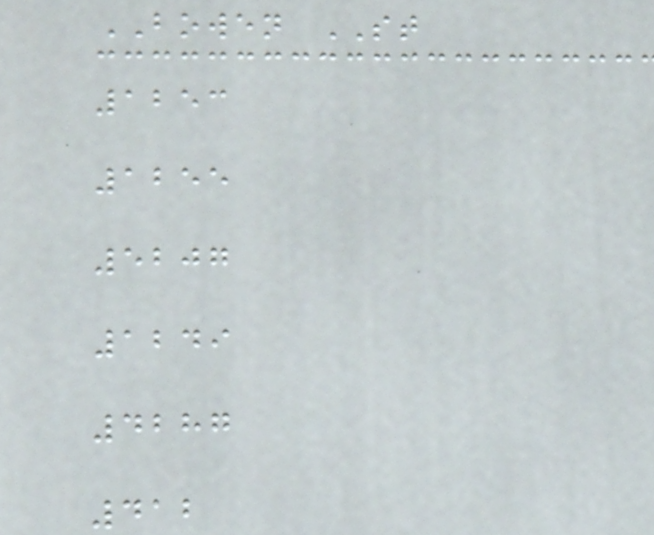BOWEN ST
1253
1255
5207
1249
4287
412
